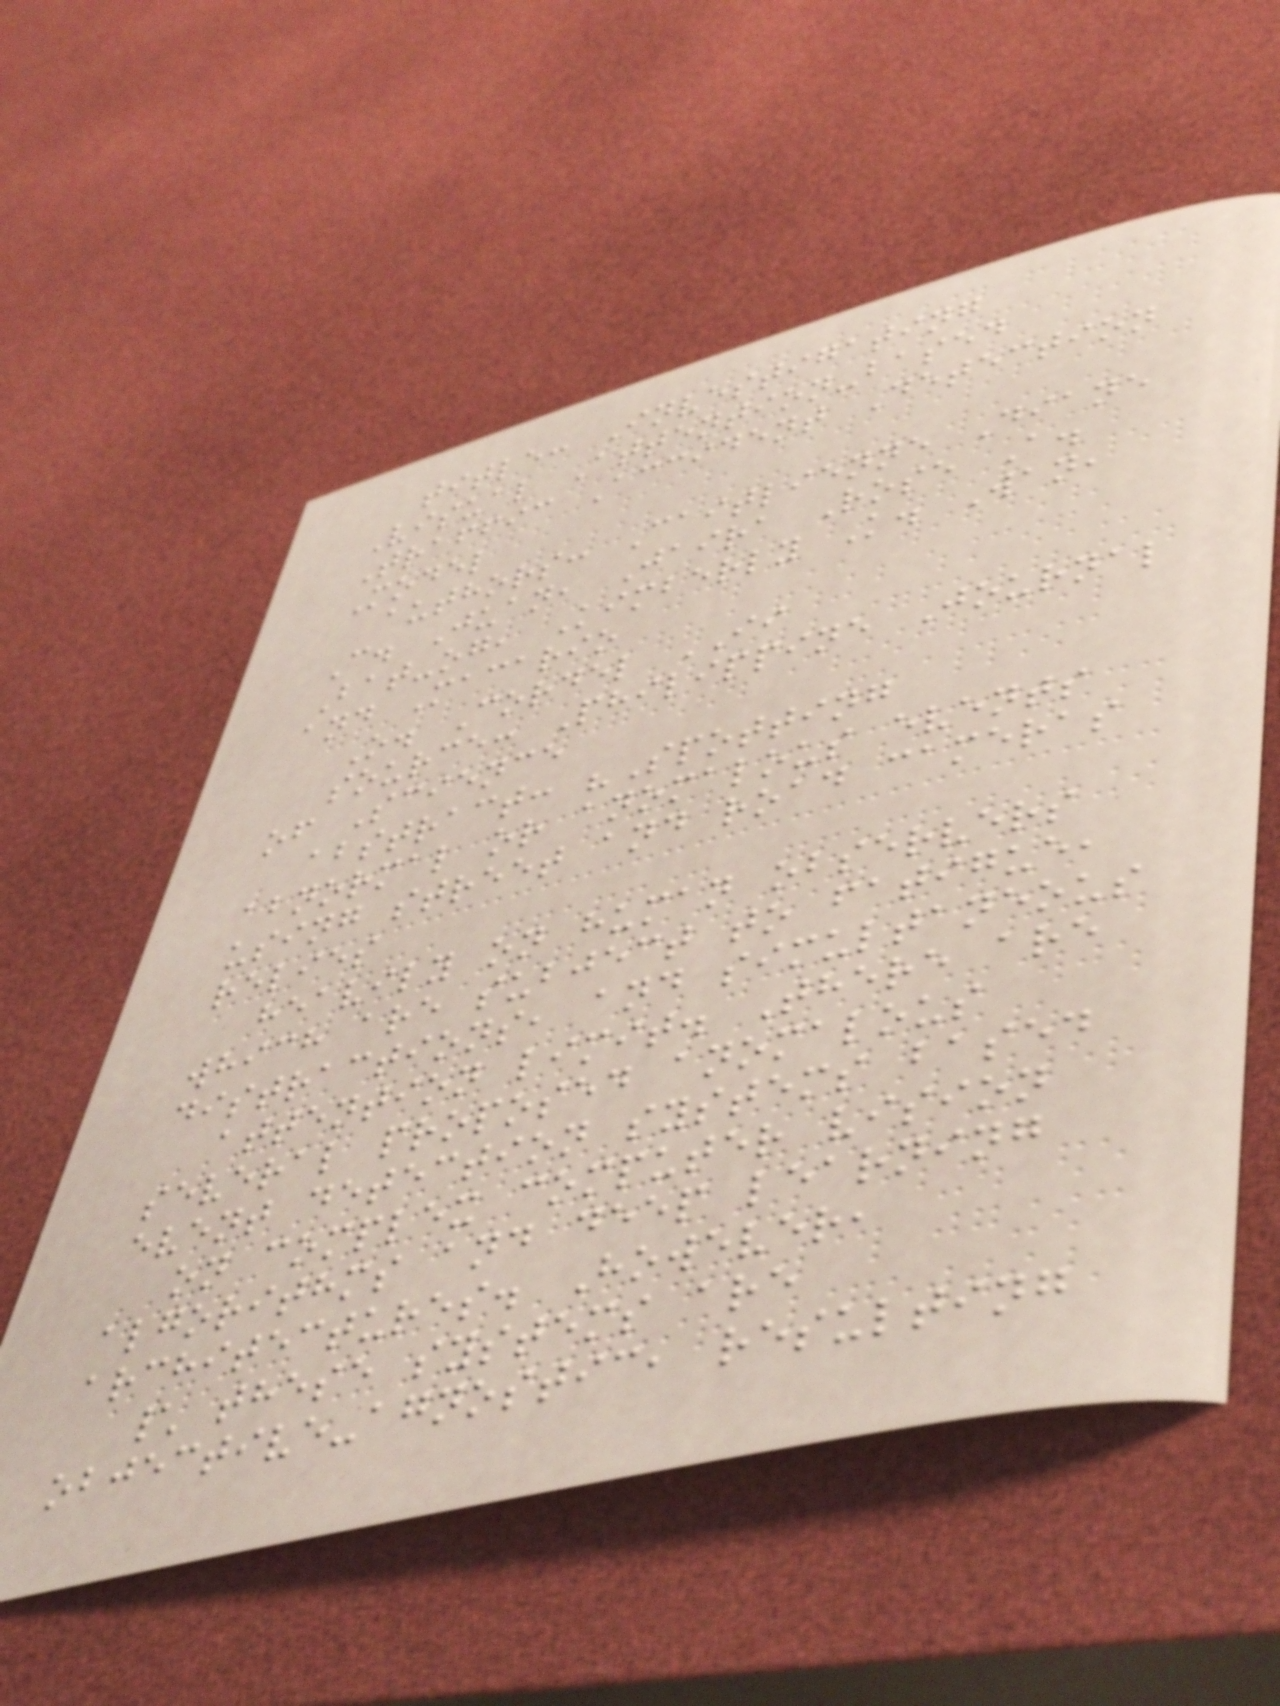title: Investigating
Visual Attention-based
Traffic Accident Detection
Model
authors: Caitlienne Diane
C. Juan, Jaira Rose A.
Bat-og, Kimberly K. Wan,
and Macario
O. Cordel II
source: Philippine Journal
of Science
abstract: "Spotting
abnormal or anomalous events
using street and road cameras
relies
heavily on human observers
which are subject to fatigue,
distractions, and simultaneous
attention limit. There are
several proposed anomalous
event detection systems based
on complex computer vision
algorithms and deep learning
architectures. However,
\ these systems are
objective-agnostic, resulting
